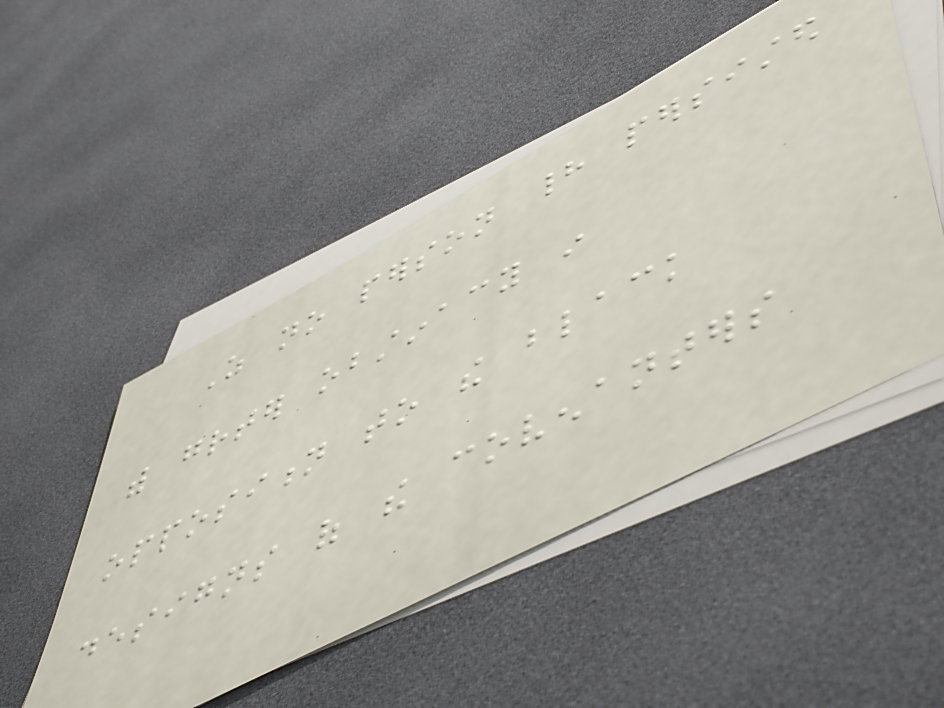As no person had persisted
with greater obstinacy in
opposition to the black
designs of the covenanters
